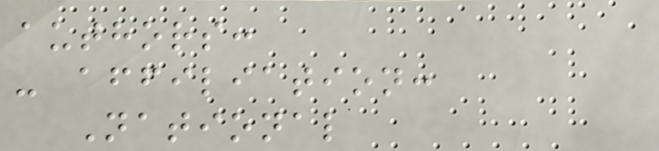authors:
- affiliation:
National
